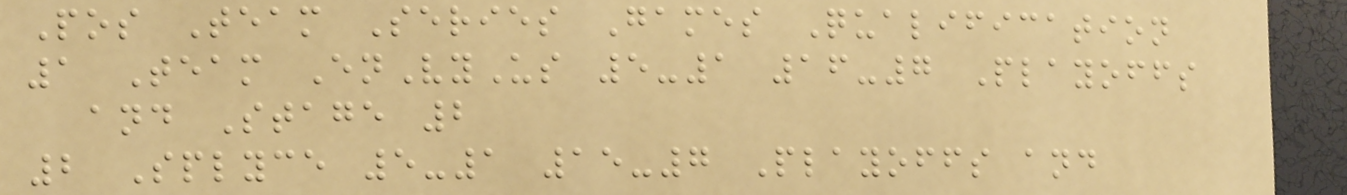Pos Team Series Games Qualification
1 Team EnVyUs 5-1 16-7 Playoffs
and Stage 2
2 Splyce 5-1 15-7 Playoffs and
